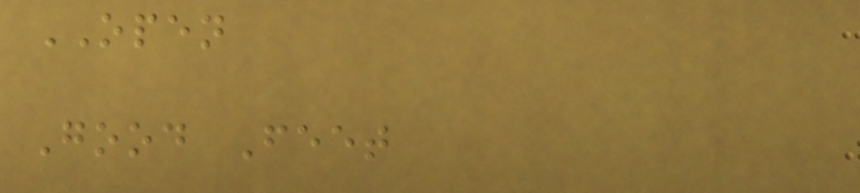OPEN
Good Feet
